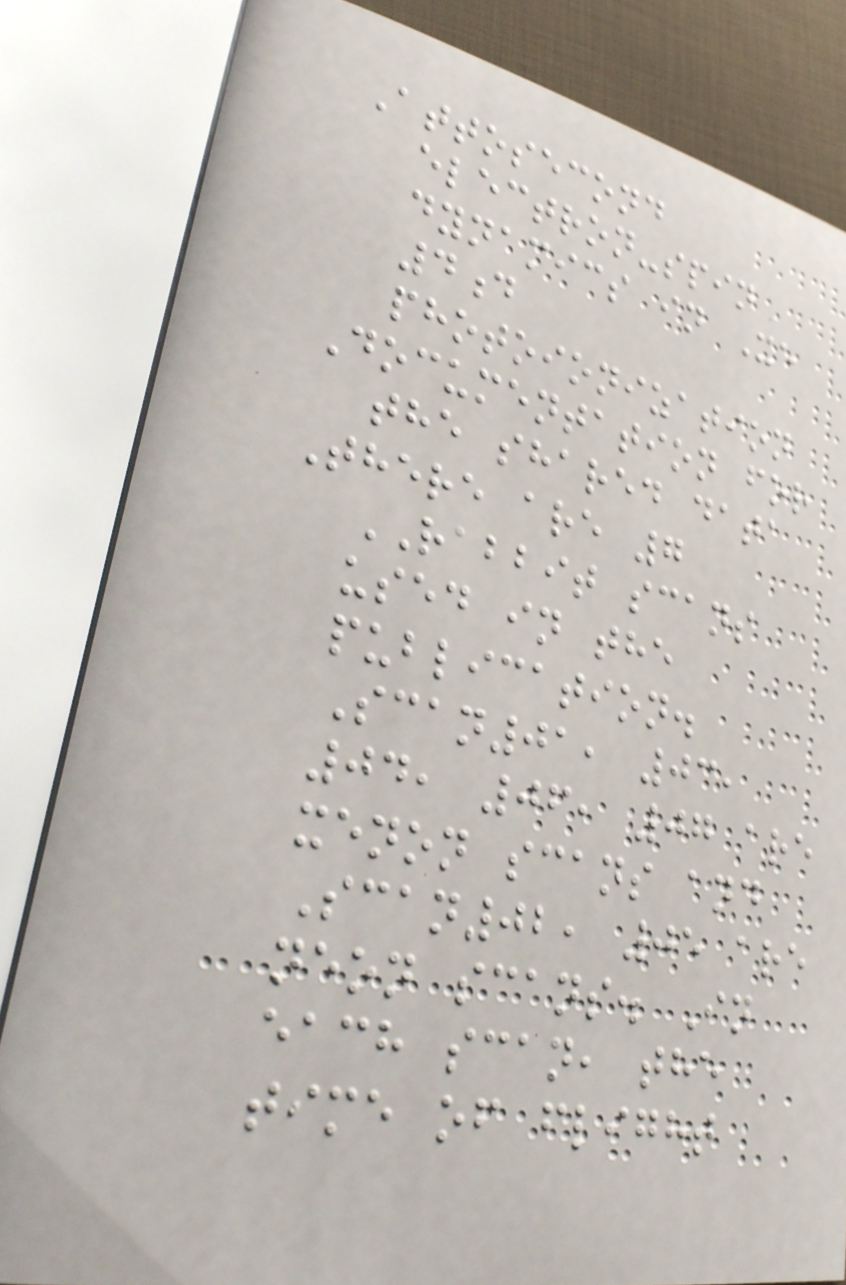Attosecond
electron-spin
dynamics in Xe
4d
photoionization
Documentation for
the shared data
There are 7
RABBIT scans
used in the
publication.
Scan01, 03,
04, 06, 07 are
xenon scans and
Scan02, 05 are
neon scans. In
each scan, the
time of flight
